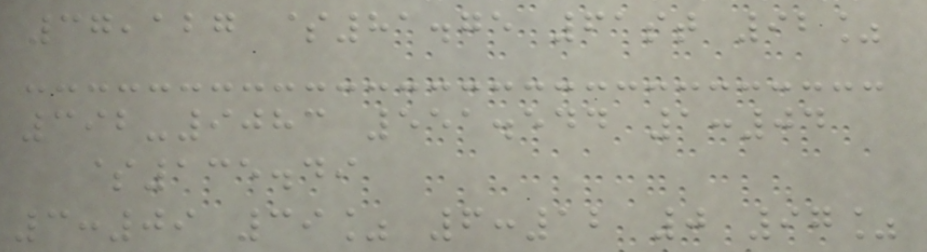37,127 $81.75 61st 92%
392-9083 551.544 1:04
$135.49
3:09 39% 6:12 0 97%
